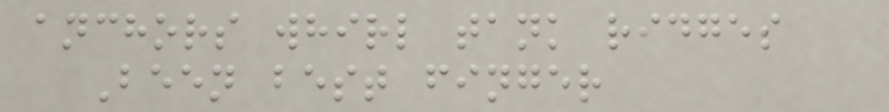anchors whirl tank ridges
Been best finger
